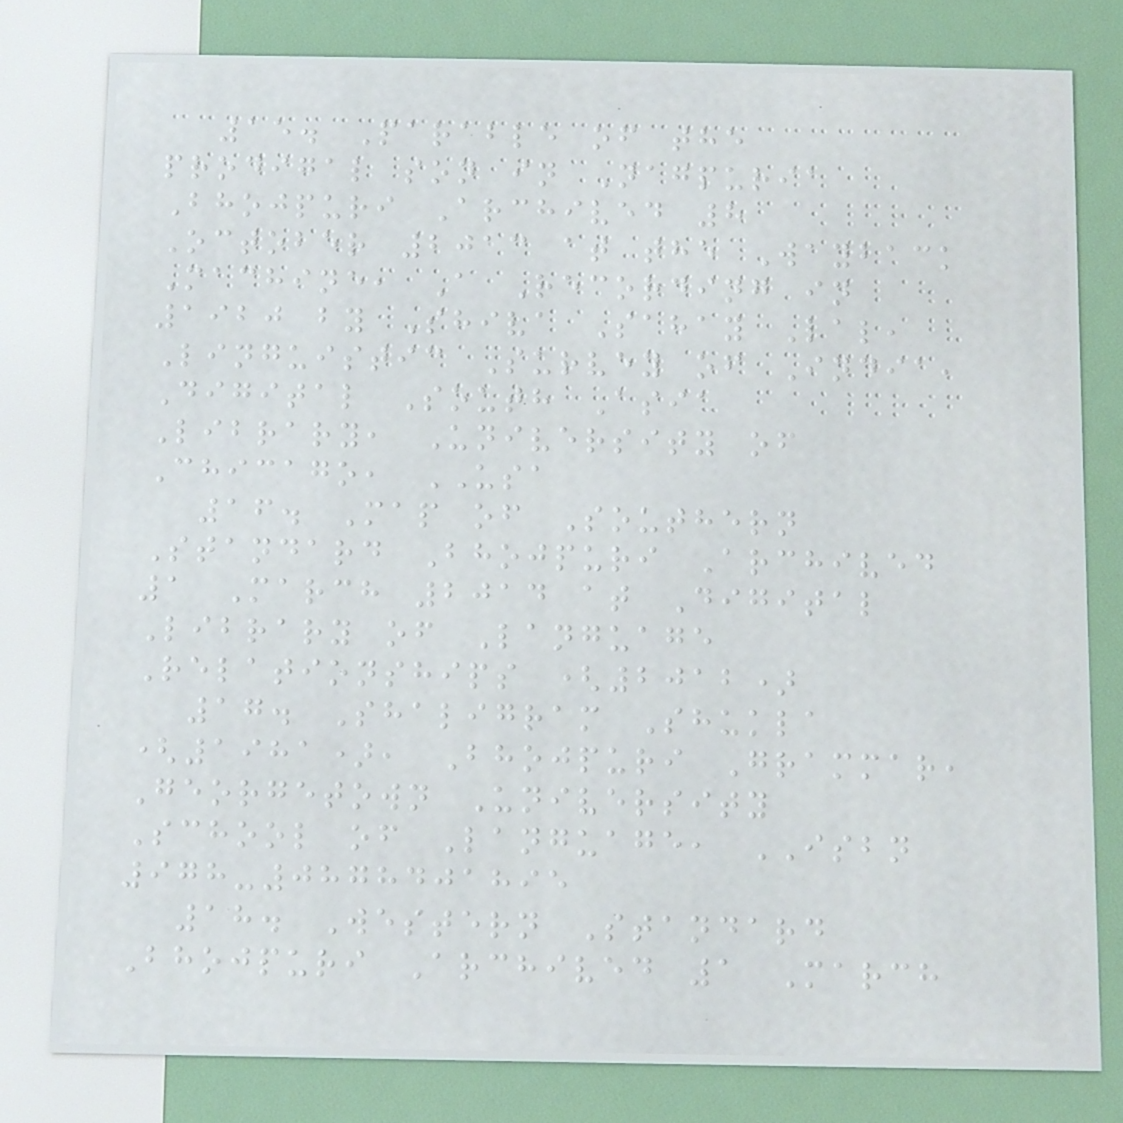15. Parable of the
prodigal son in Nagpuria
Bhojpuri Archived 8
October 2013 at the Wayback
Machine, A Recording in
1920 by Shiva Sahay Lal,
Linguistic Survey of India,
Digital South Asia
Library, University of
Chicago, USA
16. Map of Southern
Standard Bhojpuri Archived
1 March 2014 at Digital
Library of Language
Relationships (2012)
17. Shaligram Shukla
(1981), Bhojpuri Grammar,
Georgetown University
School of Language, ISBN
978-0878401895
18. Western Standard
Bhojpuri Archived 1 March
